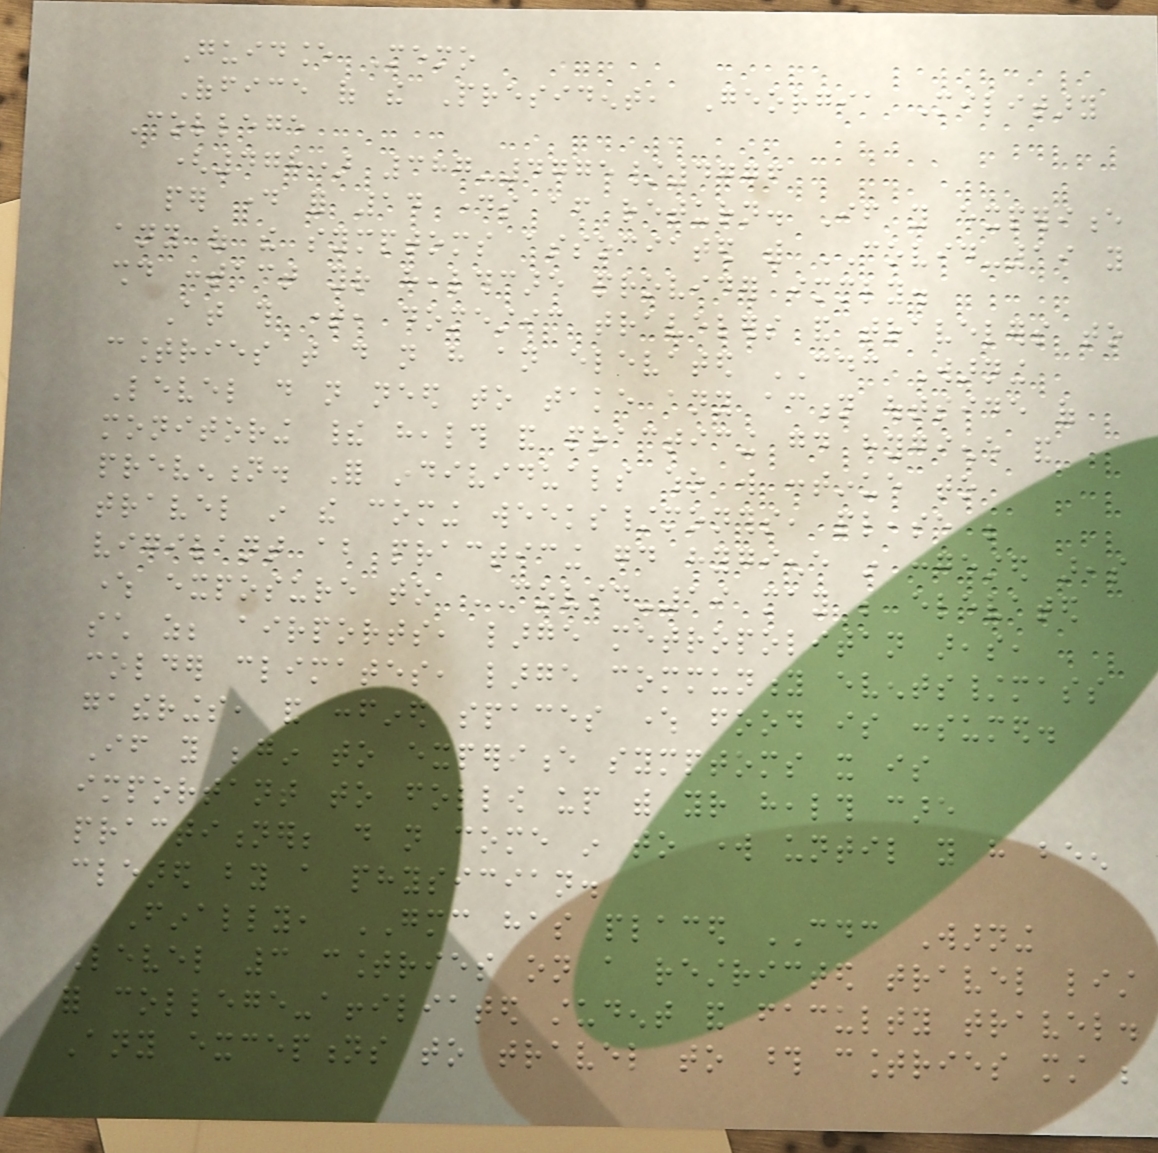Guidance Memo
Office of the President, Georgia Military
College
(478) 387-4775/4776
per day for 14 days after return. If you experience
any of the symptoms associated with COVID-19 you
should contact your healthcare provider immediately.
At this time, domestic travelers and travelers to
countries that do not have an elevated CDC Warning
Level do not need to take any action outside of
monitoring their health and practicing good hygiene and
prevention. For individuals who will continue to
travel in the coming weeks/months, please be
vigilant about practicing good hygiene in congested areas
where exposure to COVID-19 may be elevated
such as; airports, large metropolitan areas,
colder climates, large community events/mass
gatherings, and confined spaces where food is consumed.
If you begin to experience symptoms it is
important to follow up with your health care
practitioner; do not come in to work until you have been
cleared by a physician.
Finally, GMC has placed CDC Warning
Level 3 countries on a restricted travel list
for college-affiliated student and faculty travel.
Any exceptions to travel to those countries must be
